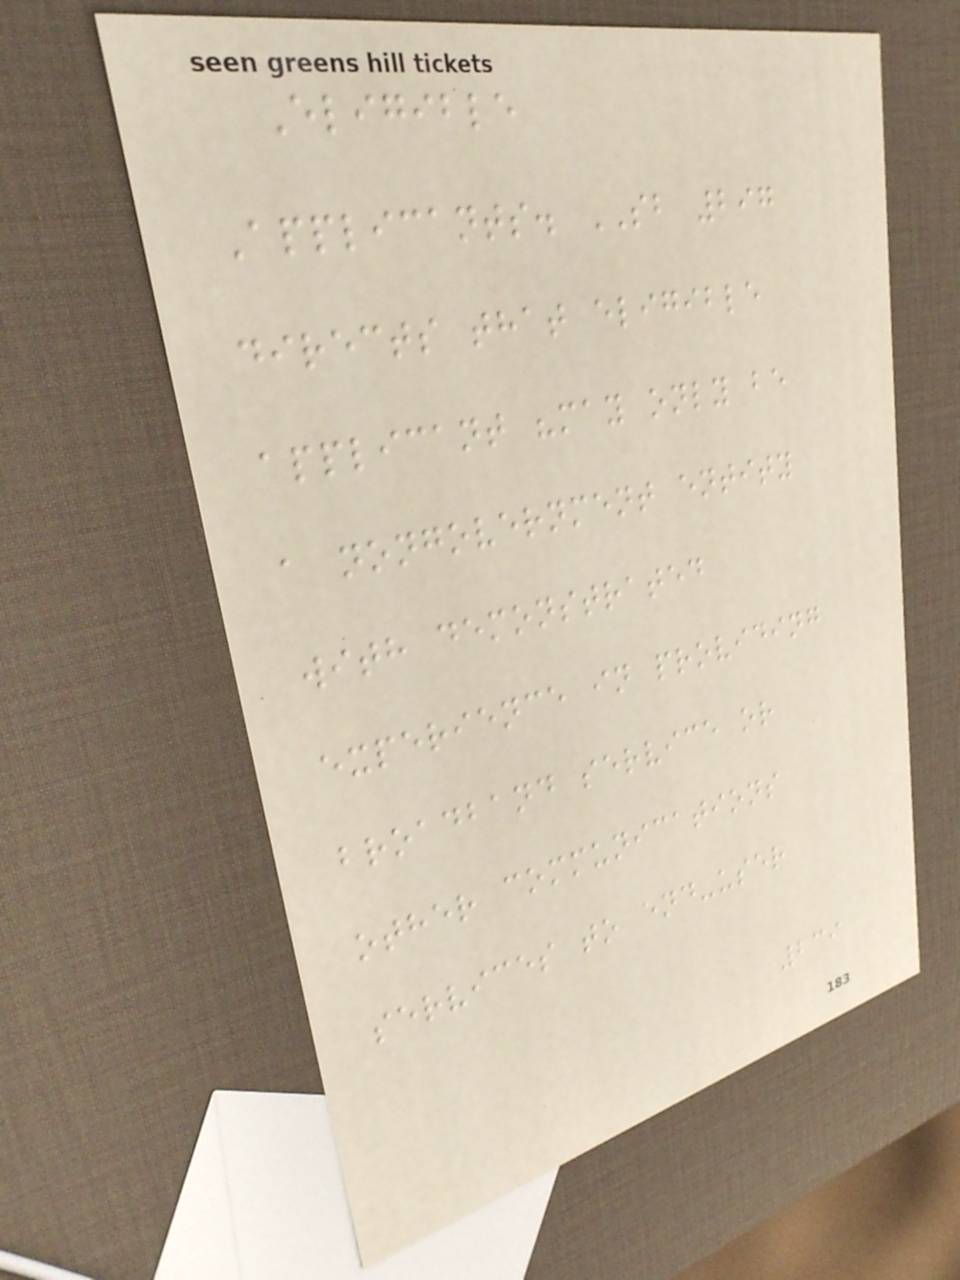Eligible
Applicants. SB 297
directs that eligible
applicant "may only be
a nongovernment entity
with demonstrated
experience in providing
broadband service or
other communications
services to end-user
239
